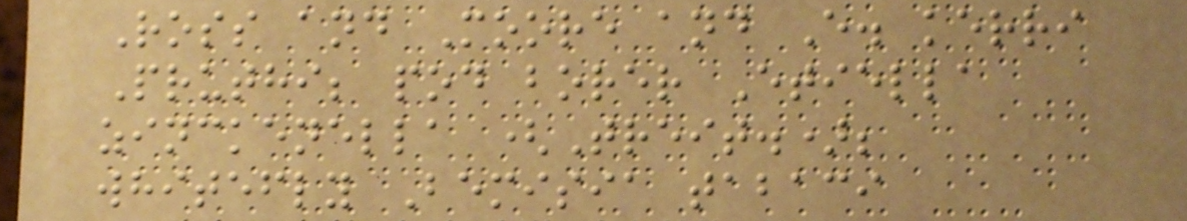Ross and Moore and E. kerri
Pruthi; pod borer Etiella
zinckenella (Treit.);
whitefly Bemisia tabaci
